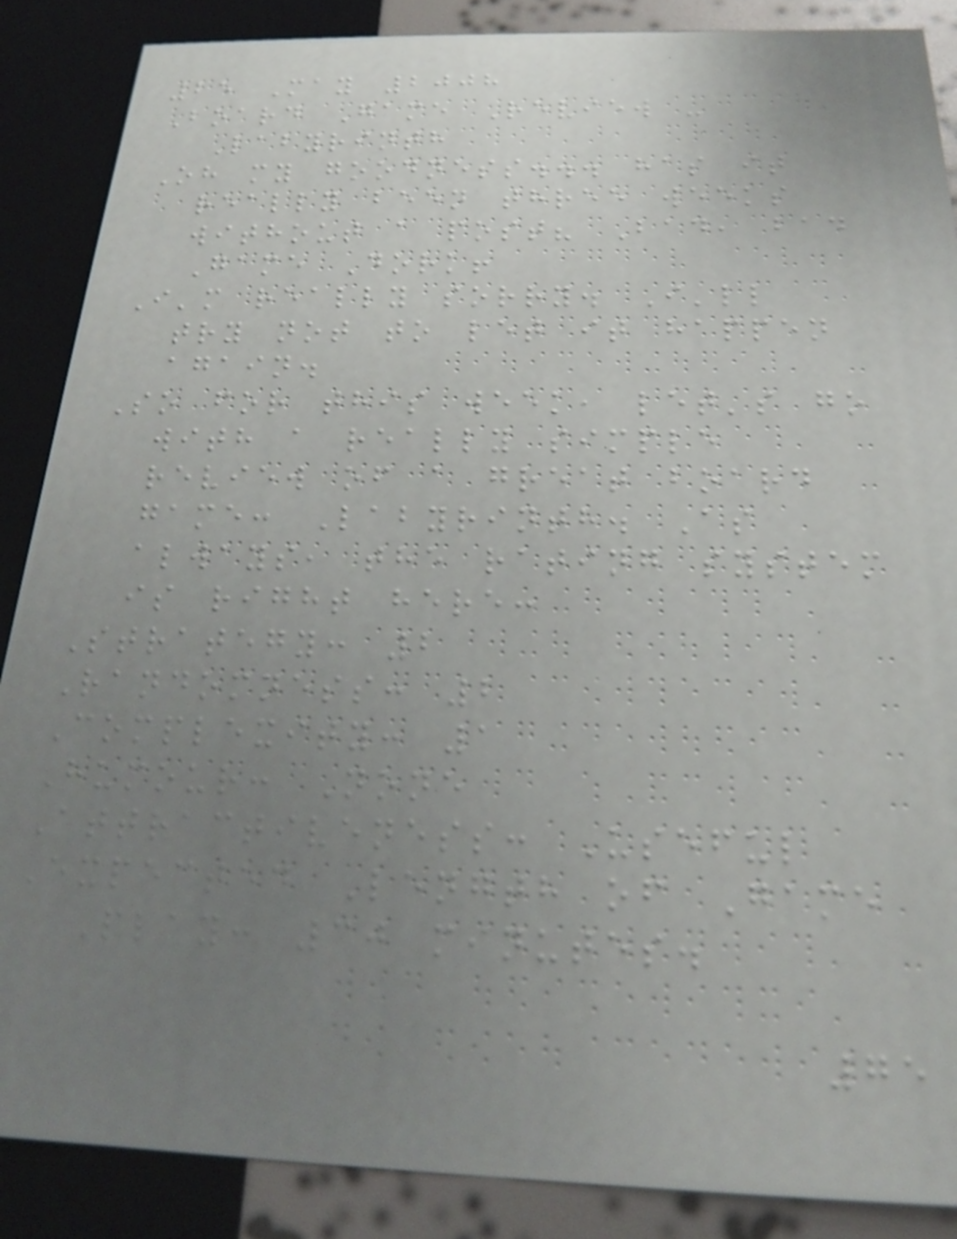25 May 2008
Board Game Review -
Labyrinth
Oh my goodness... has it
really been three weeks
without a post? Bad, bad
Game Dork!
I'm really sorry. I'll
try not to let it happen
again.
So for this week, let's go
with a really simple
review of a great board
game: Labyrinth. As
always, the rating system
is right here:
Strategy: 2
Randomness: 2
Complexity: 1
Humour: None
Attractiveness: Useful
Expected Length of Game
Play: 30 minutes.
75
